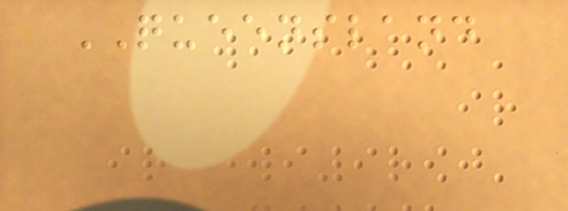QUEENSLAND
